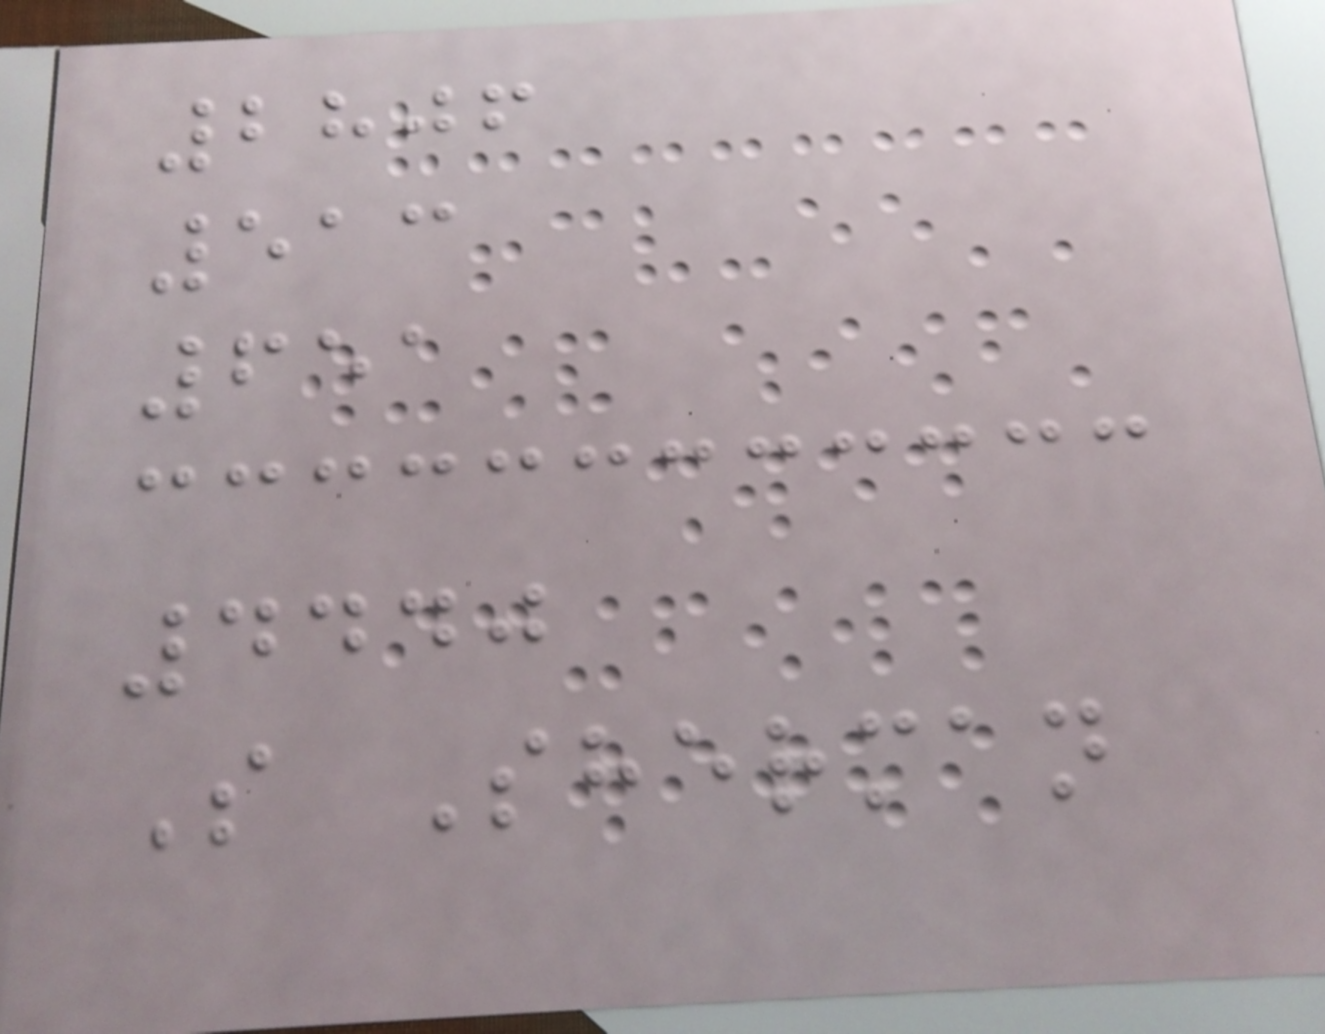2806
513
651
4440
S Sherman
